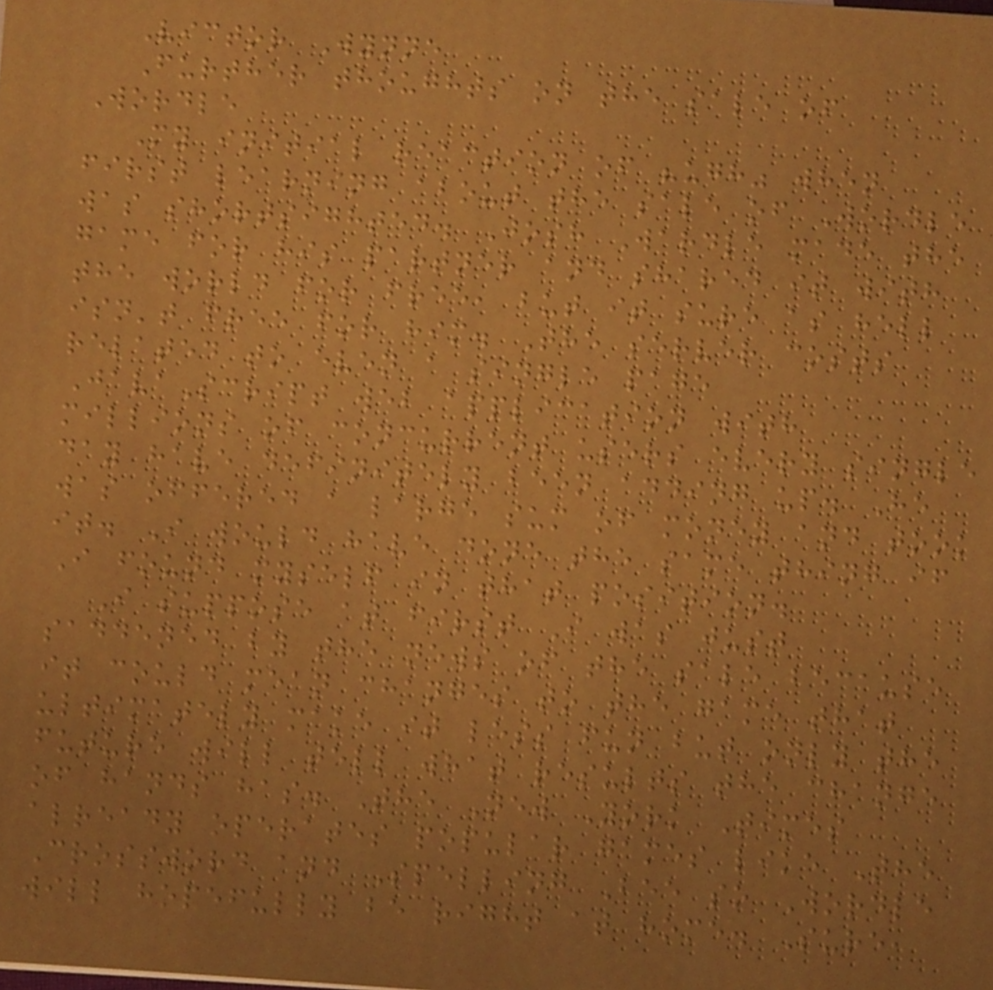Victor Wynne
Further thoughts on the sale of
Wordle
My initial reaction of "ugh" when
first learning about the sale of Wordle
was shortsighted. Josh Wardle made the
game for his partner and shared it with
the world for free, but it sure as hell
isn't free for him. The server costs
related to even a single page
JavaScript web application with
millions of concurrent users every single
day have definitely been adding up. He
was offered a large sum of money and took
it. I would have done the same thing if
I found myself in that position.
I suppose at first I was just
saddened by the news of the sale because
it could mean changes to the game that
ultimately make it less fun but only the
future will tell what results the change
of hands has. The New York Times
already operates popular games like The
Crossword and Spelling Bee so Wordle
will hopefully be right at home. Sure,
